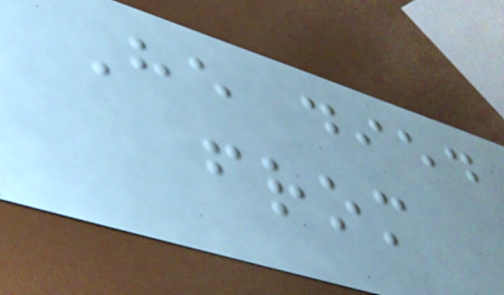He died
from
